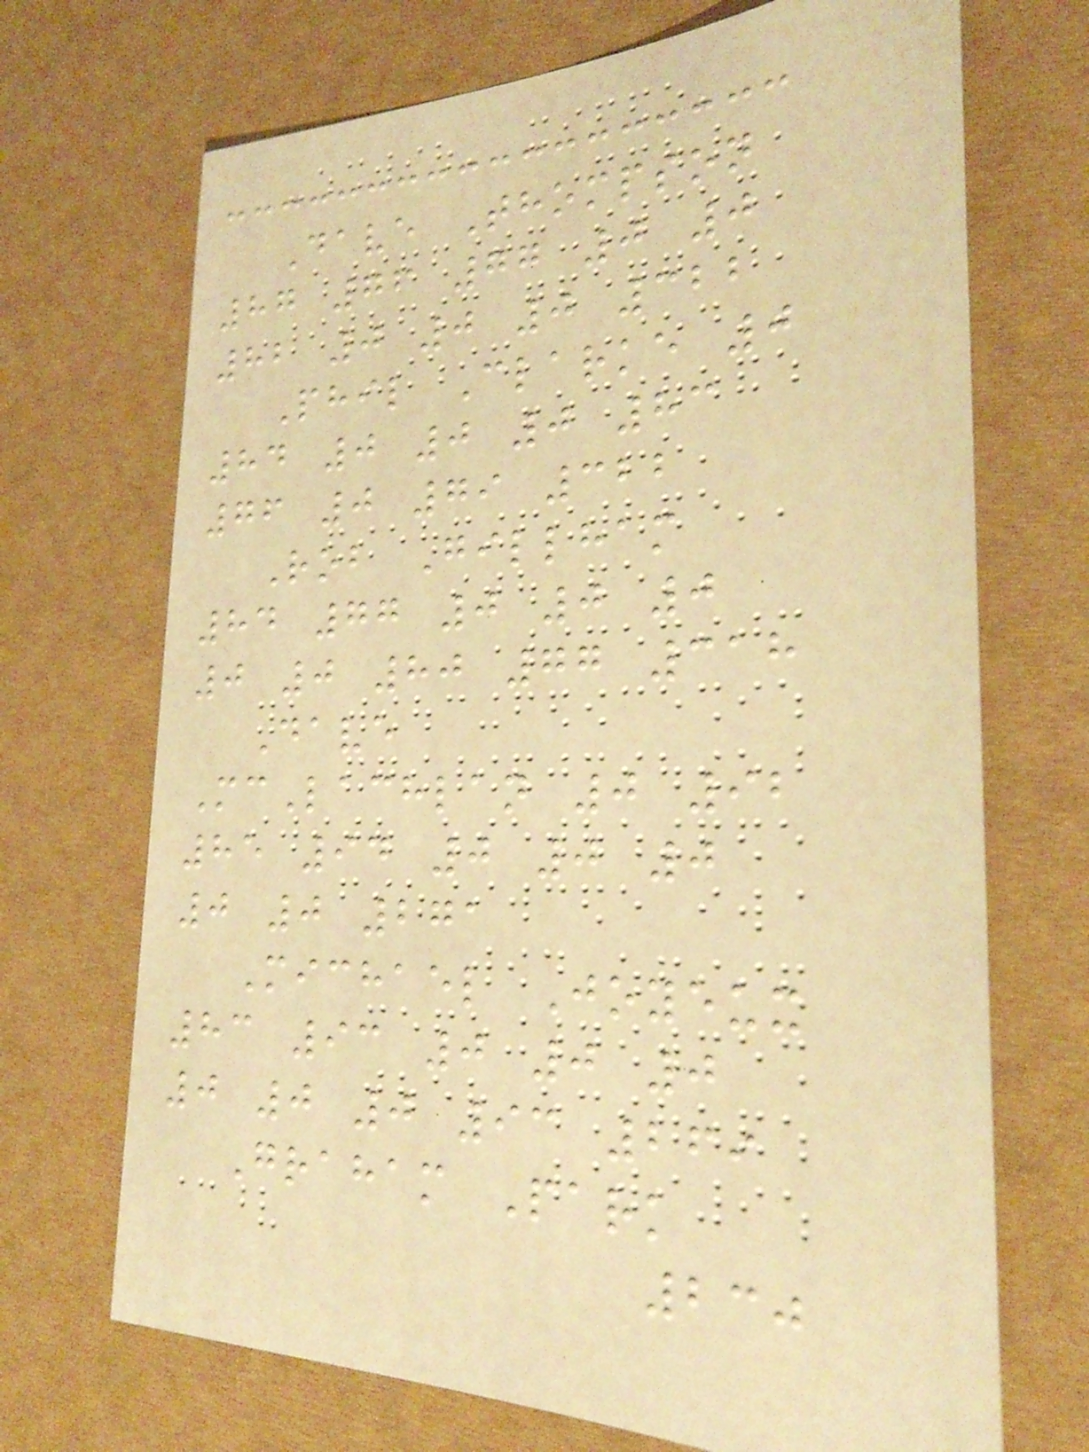Dave Thompson
87 76 77 0 0
82 0 0 0 322
Phil Clarke 0
84 0 0 0 83
76 0 79 322
Rob Gillham
84 77 0 0 0
0 0 80 77 318
Dave
McLachlan 0 92
85 94 0 0 0
0 0 271
Michael Joyeux
83 93 0 0 0
0 0 0 93 269
Graham Park
230
